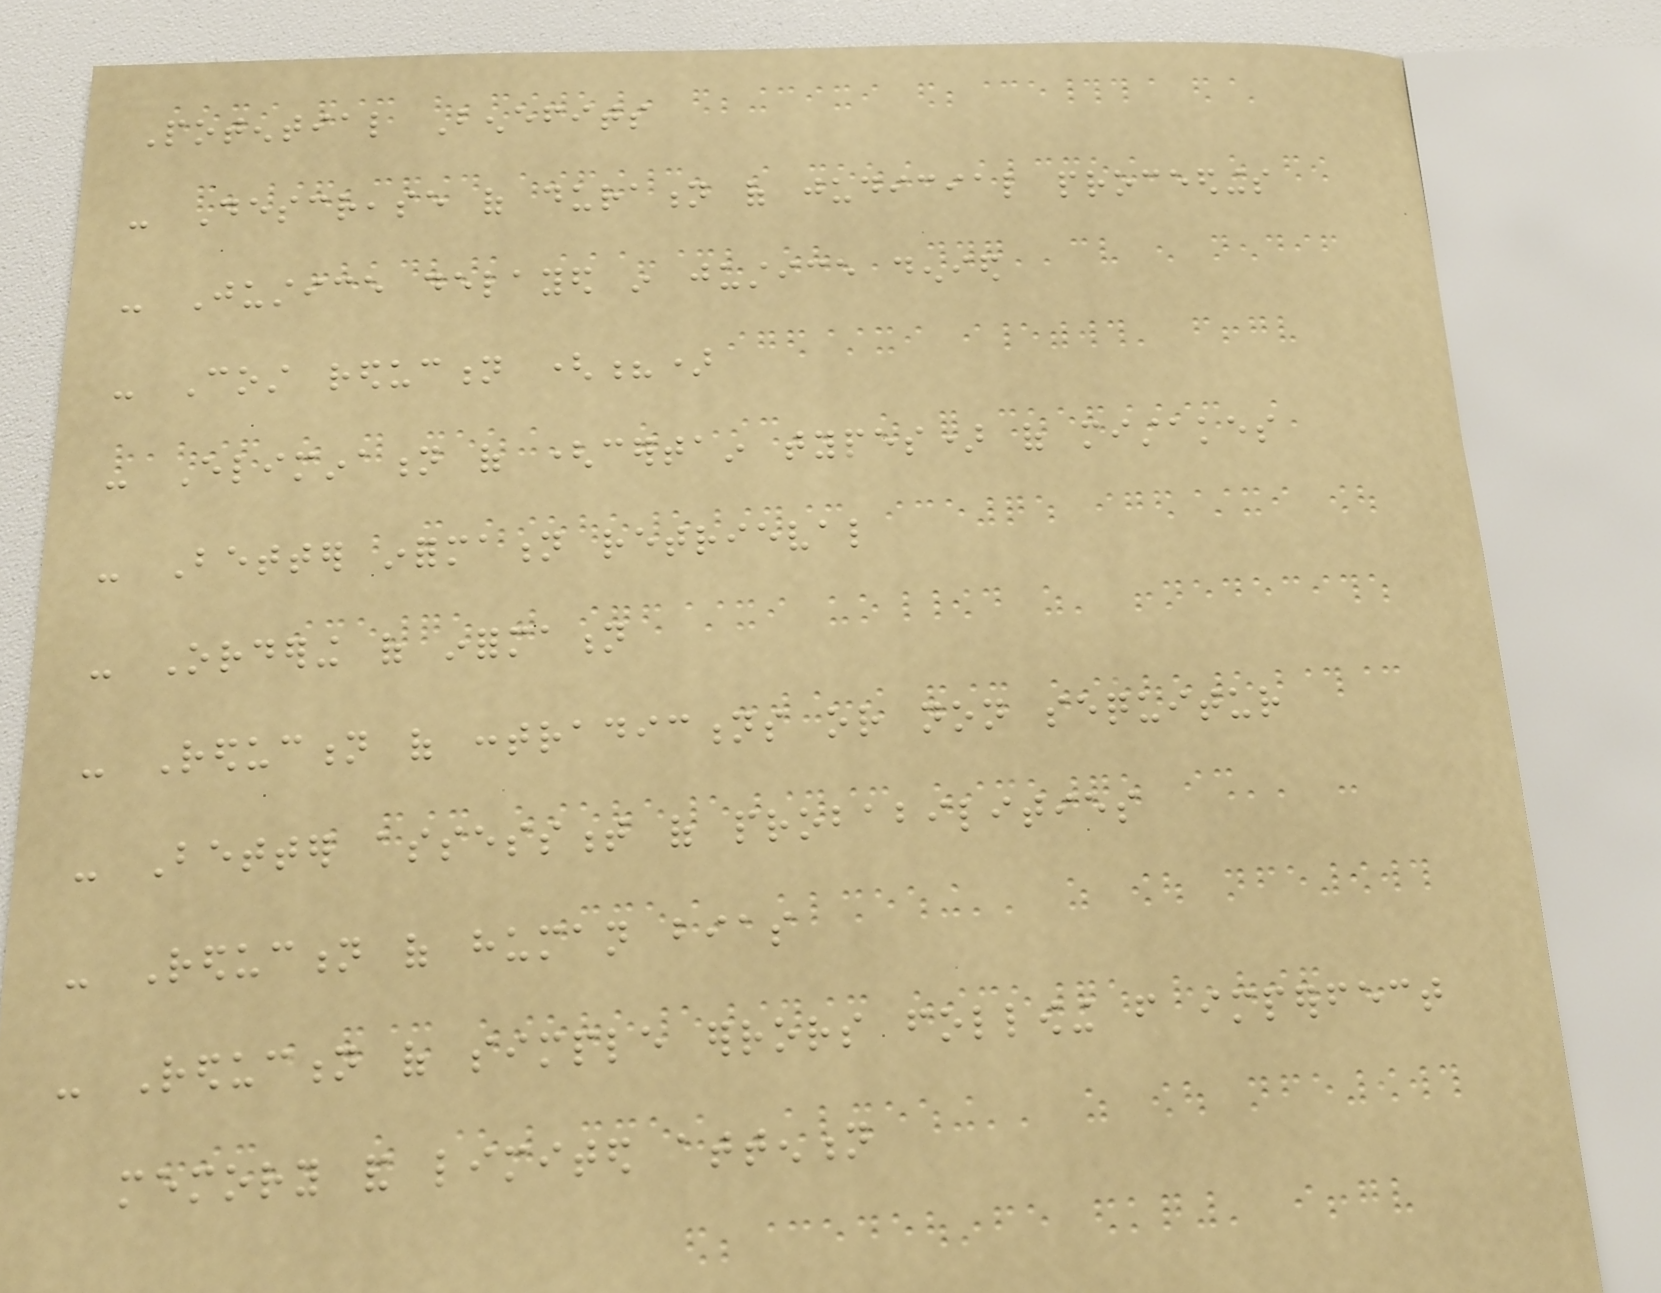Potential Benefits
- Descrease of duration of judicial proceedings
- Justice delayed in justice denied
- Cost reduction (?)
- Elimination of (certain types) of mistakes
- Better information retrieval
- Ordering of information
- Reduction of contradictions or non sequitur
- Better assessment of probabilities
- Reduction of human bias
- Reduction of simple errors following from imperfect
memory and limited attention
